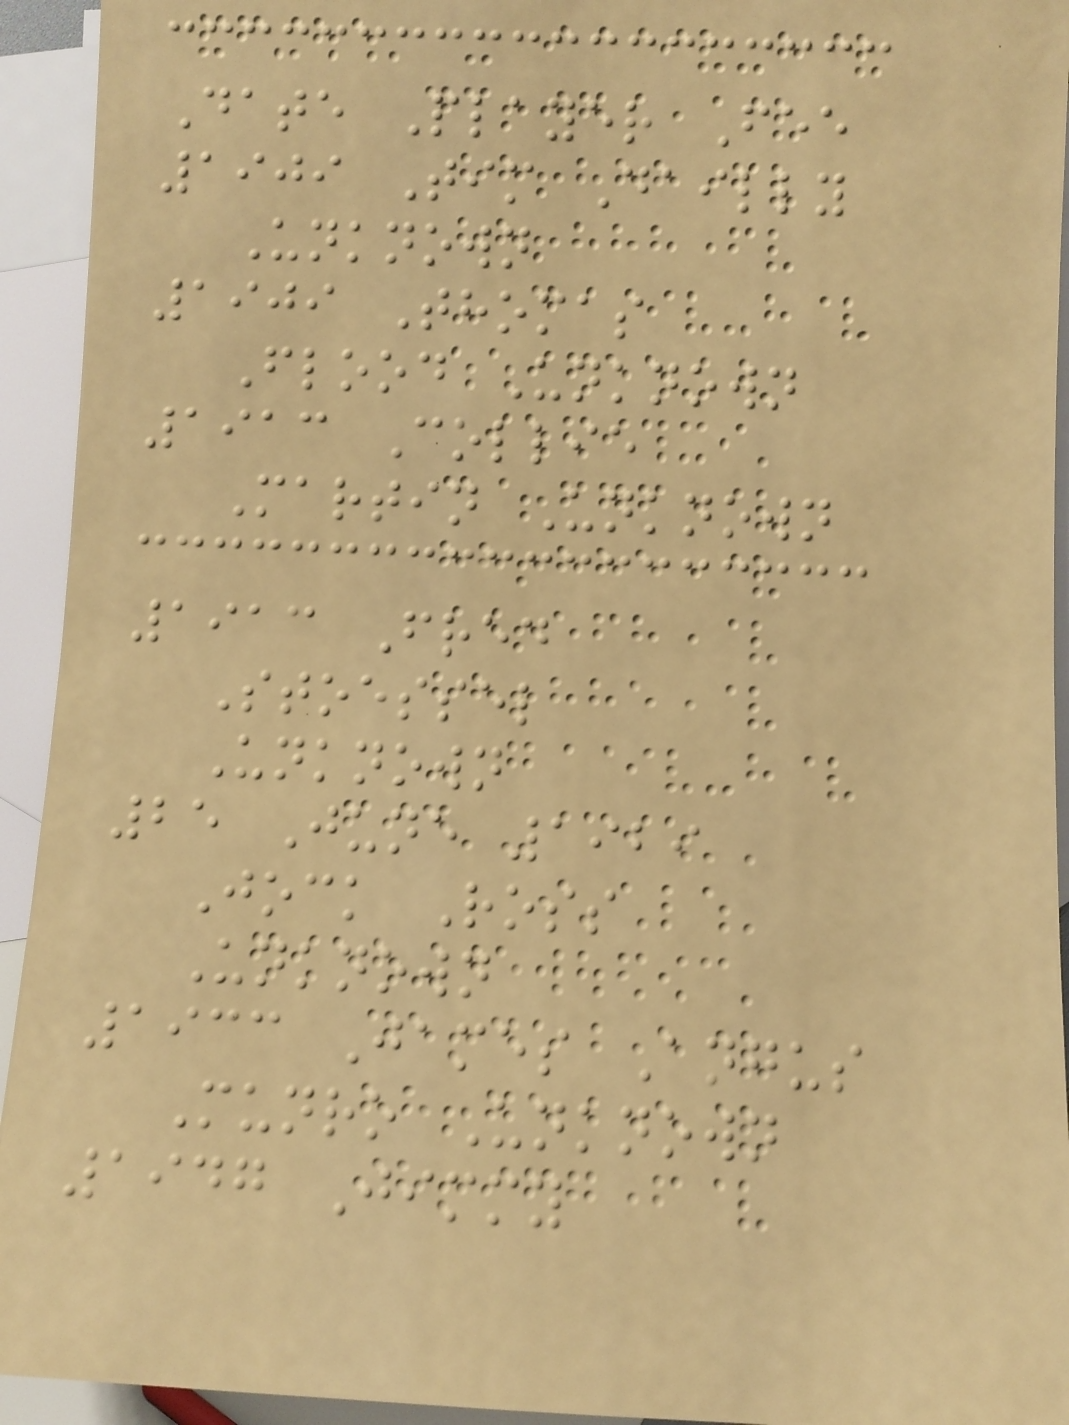Date Player Fee
1909 Tim Dailly
Unknown
1909 Thomas
Flood Unknown
1913 Collie
Martin Unknown
1913 Fred
Stoessel
Unknown
25 June 1929
Jock Ross
Unknown
1933 James Angus
Munro Unknown
1947 Jimmy
